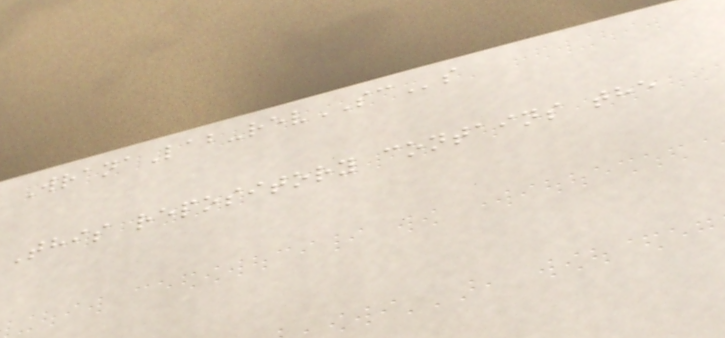WranaLab-revSCs
This repository contains the
